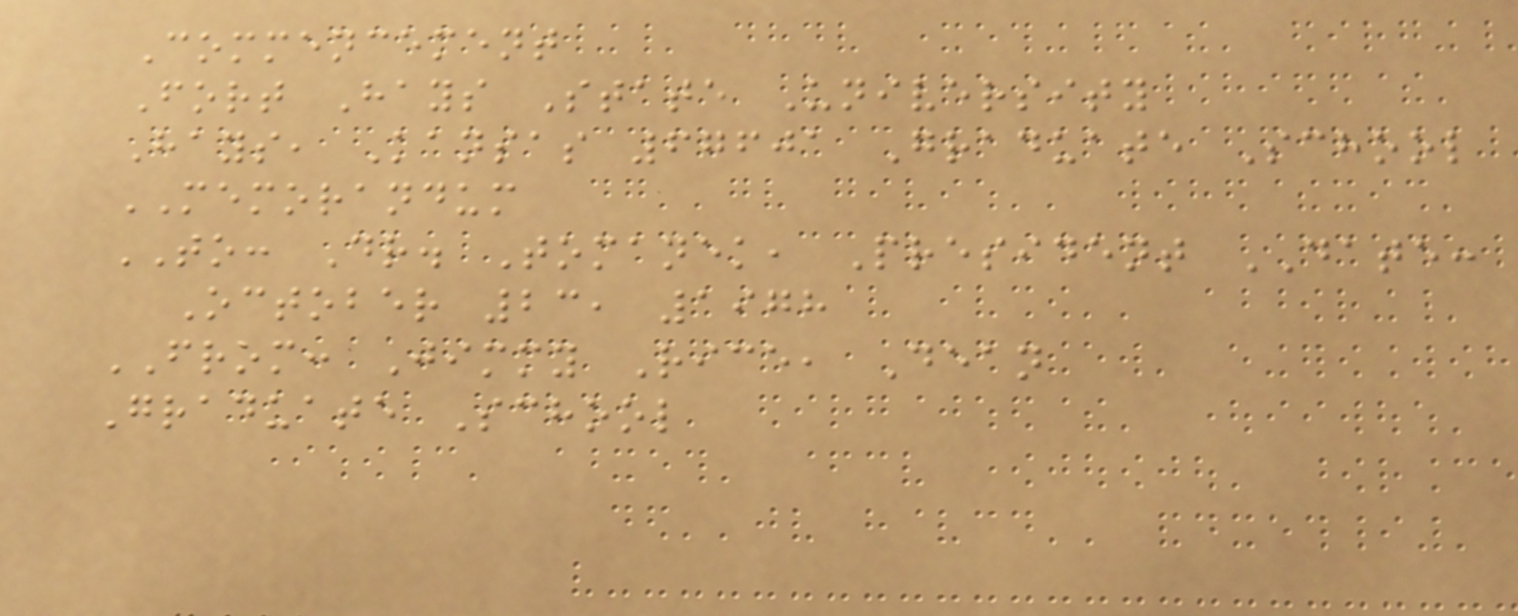Commencement
Fort Hays State University
Hays, Kansas 67601 Graduate School
MEMORANDUM
TO: Dr. Tomanek, President DATE:
October 23, 1978
FROM: Jimmy Rice, Dean
Graduate School
